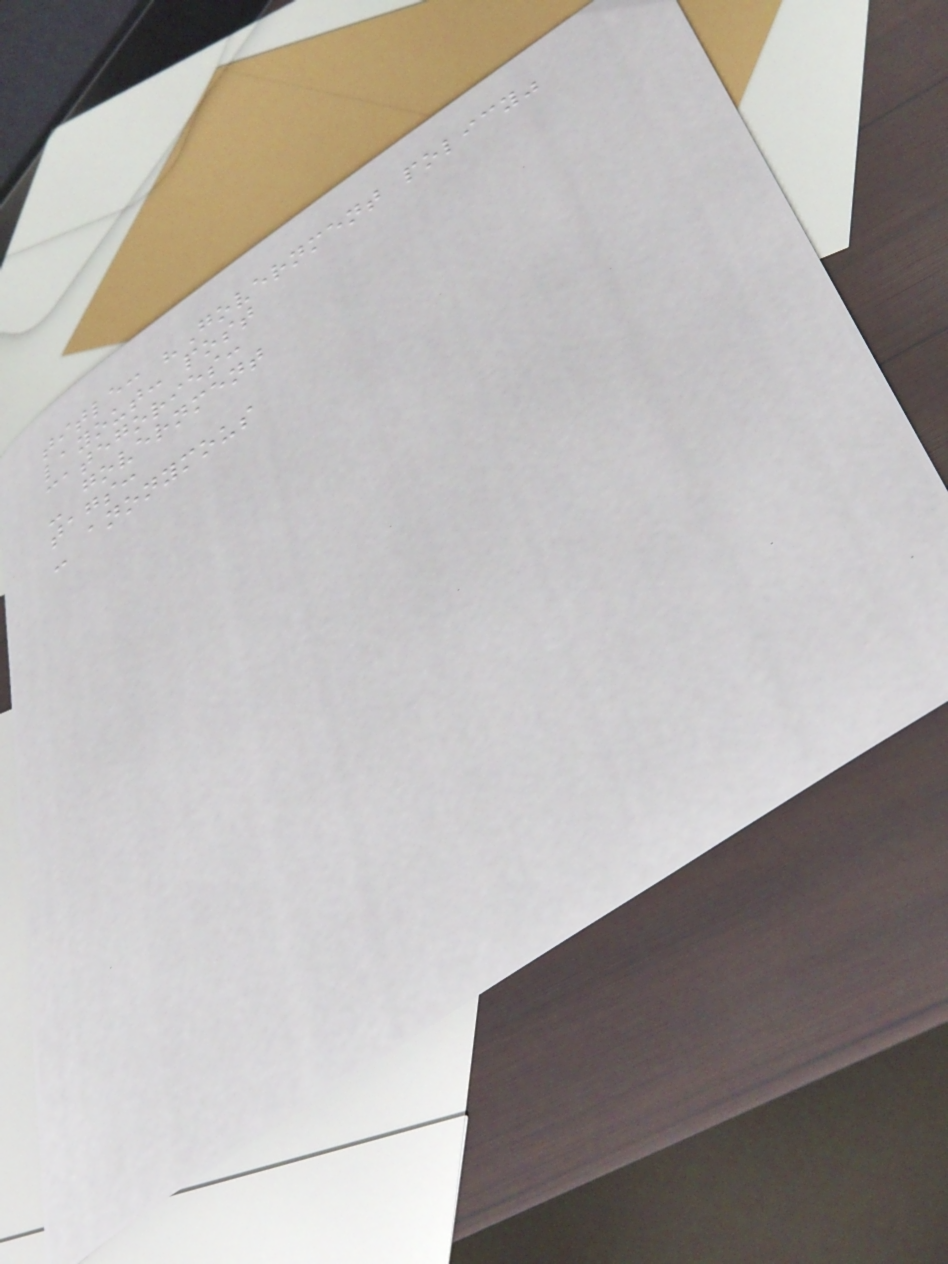title: "Government policy"
layout: post
categories:
- government
tags:
- anonymous
